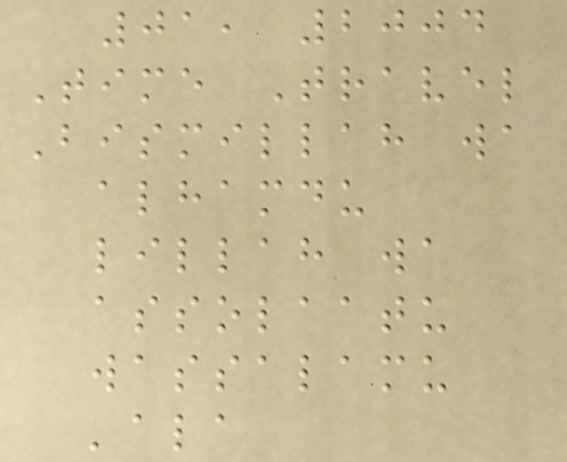01, 2004
Time Travel
Bismillah wa
alhamdu
lillah wa
assolaatu
wassalamu
'ala
